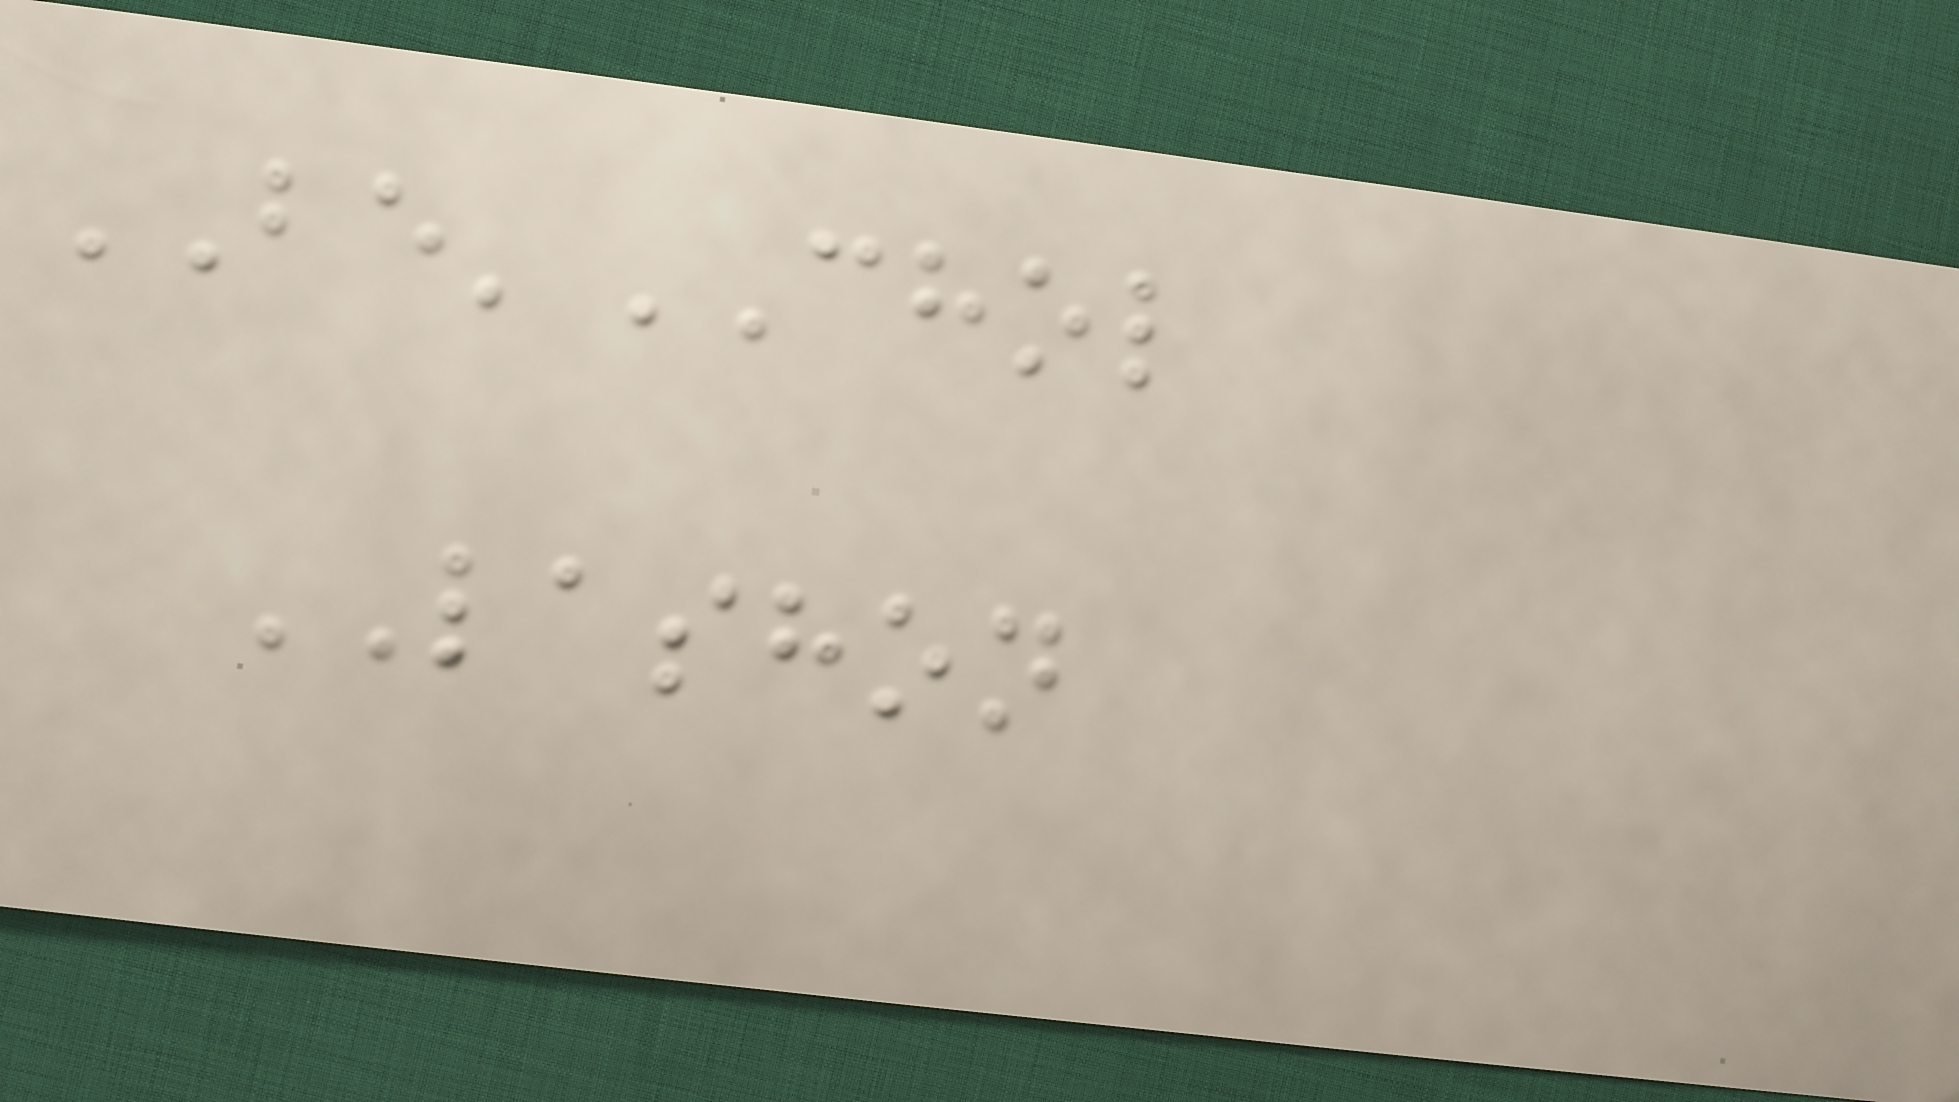BE'CHOL
LASHON
